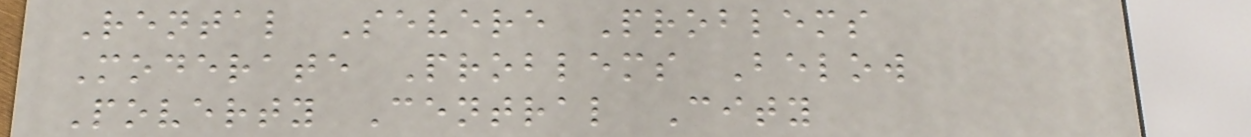Rental Severe Problems
Moderate Problems Below
Poverty Central City
